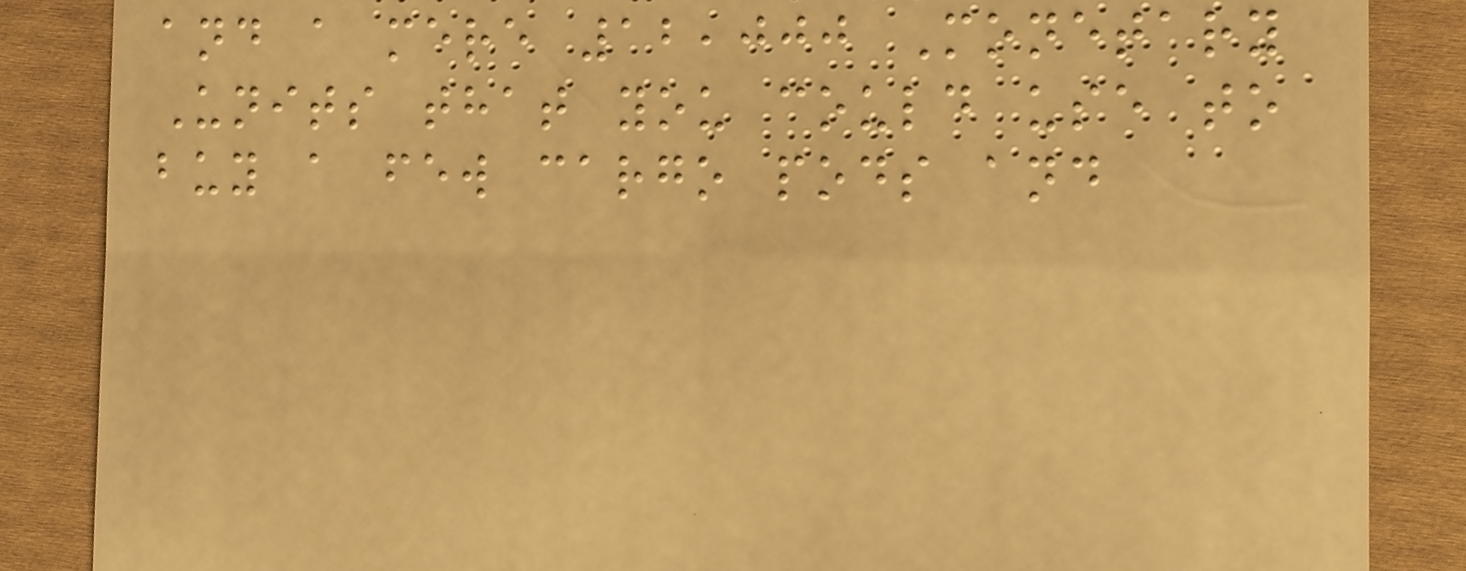and a mere 12,000 Monetary
Units that you could use to
buy a few cargo pods and
